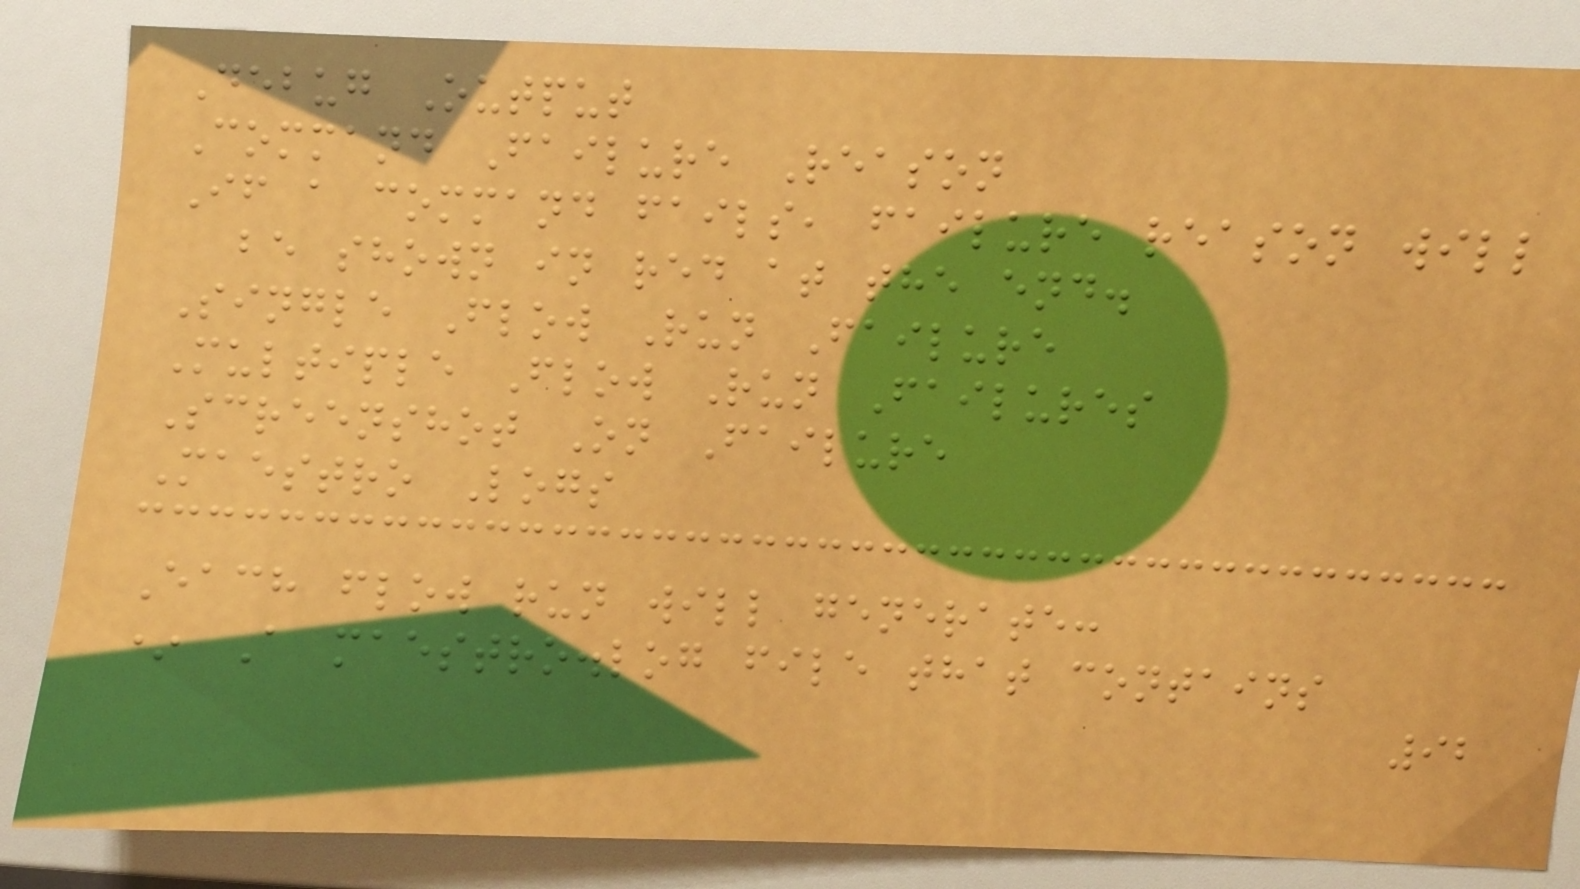Debug Output
Command Failure Reason
If a command fails, failure reason will
be shown in red at the end.
Single Flow Run Failure
Multiple Flow Run Failures
Screenshot On Failure
Maestro Logs
Each flow run will generate:
* A maestro.log file that contains
92
